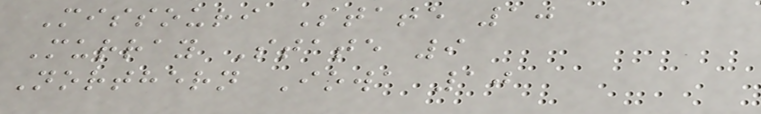Missouri State 10
Murray State 9
Northern Iowa 10
